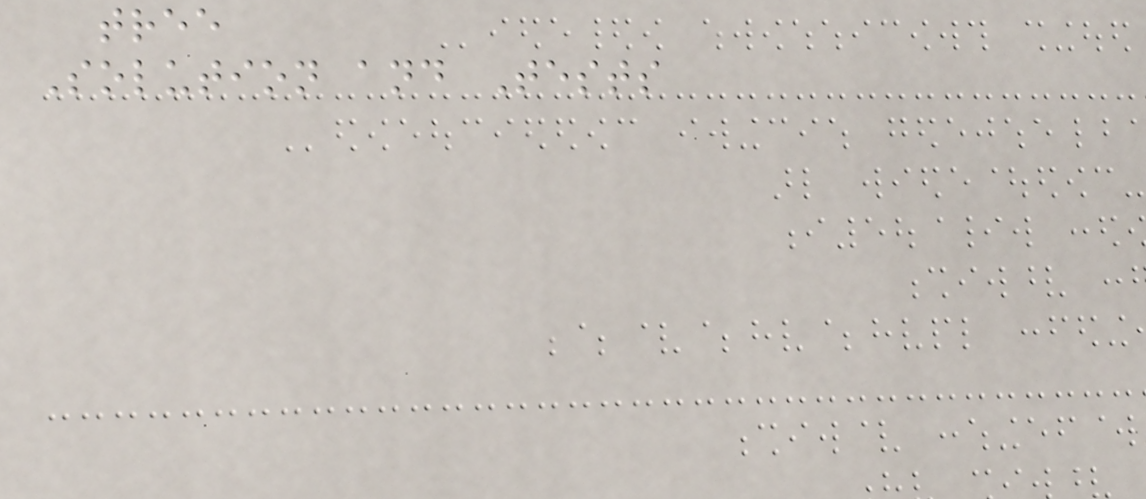tree
Solution and Tests
